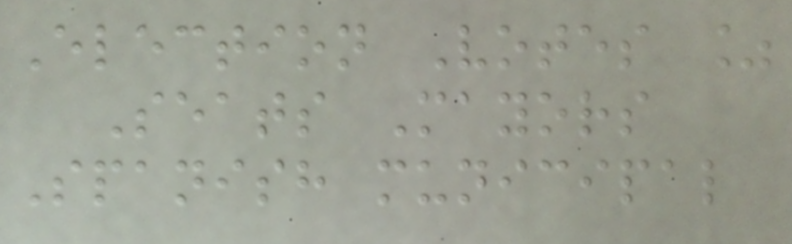Election Votes %
Seats Mayors
Spanish municipal
